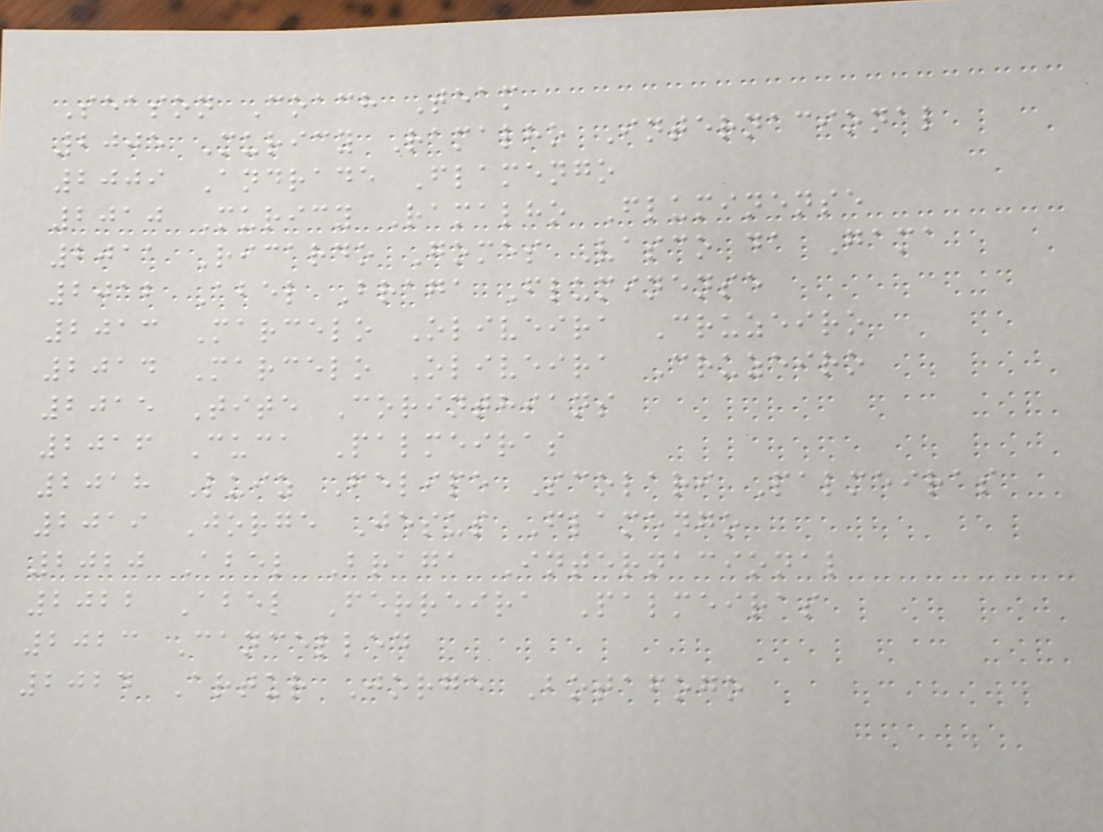Season Coach Team
2005 Muricy Ramalho Internacional
2009 Andrade Flamengo
2010 Muricy Ramalho Fluminense
2011 Ricardo Gomes Vasco da Gama
2012 Abel Braga Fluminense
2013 Marcelo Oliveira Cruzeiro
2014 Marcelo Oliveira Cruzeiro
2015 Tite Corinthians
2016 Cuca Palmeiras
2018 Luiz Felipe Scolari Palmeiras
2019 Jorge Jesus Flamengo
2020 Abel Braga Internacional
2022 Abel Ferreira Palmeiras
2023 Cancelled
2024 Artur Jorge Botafogo
